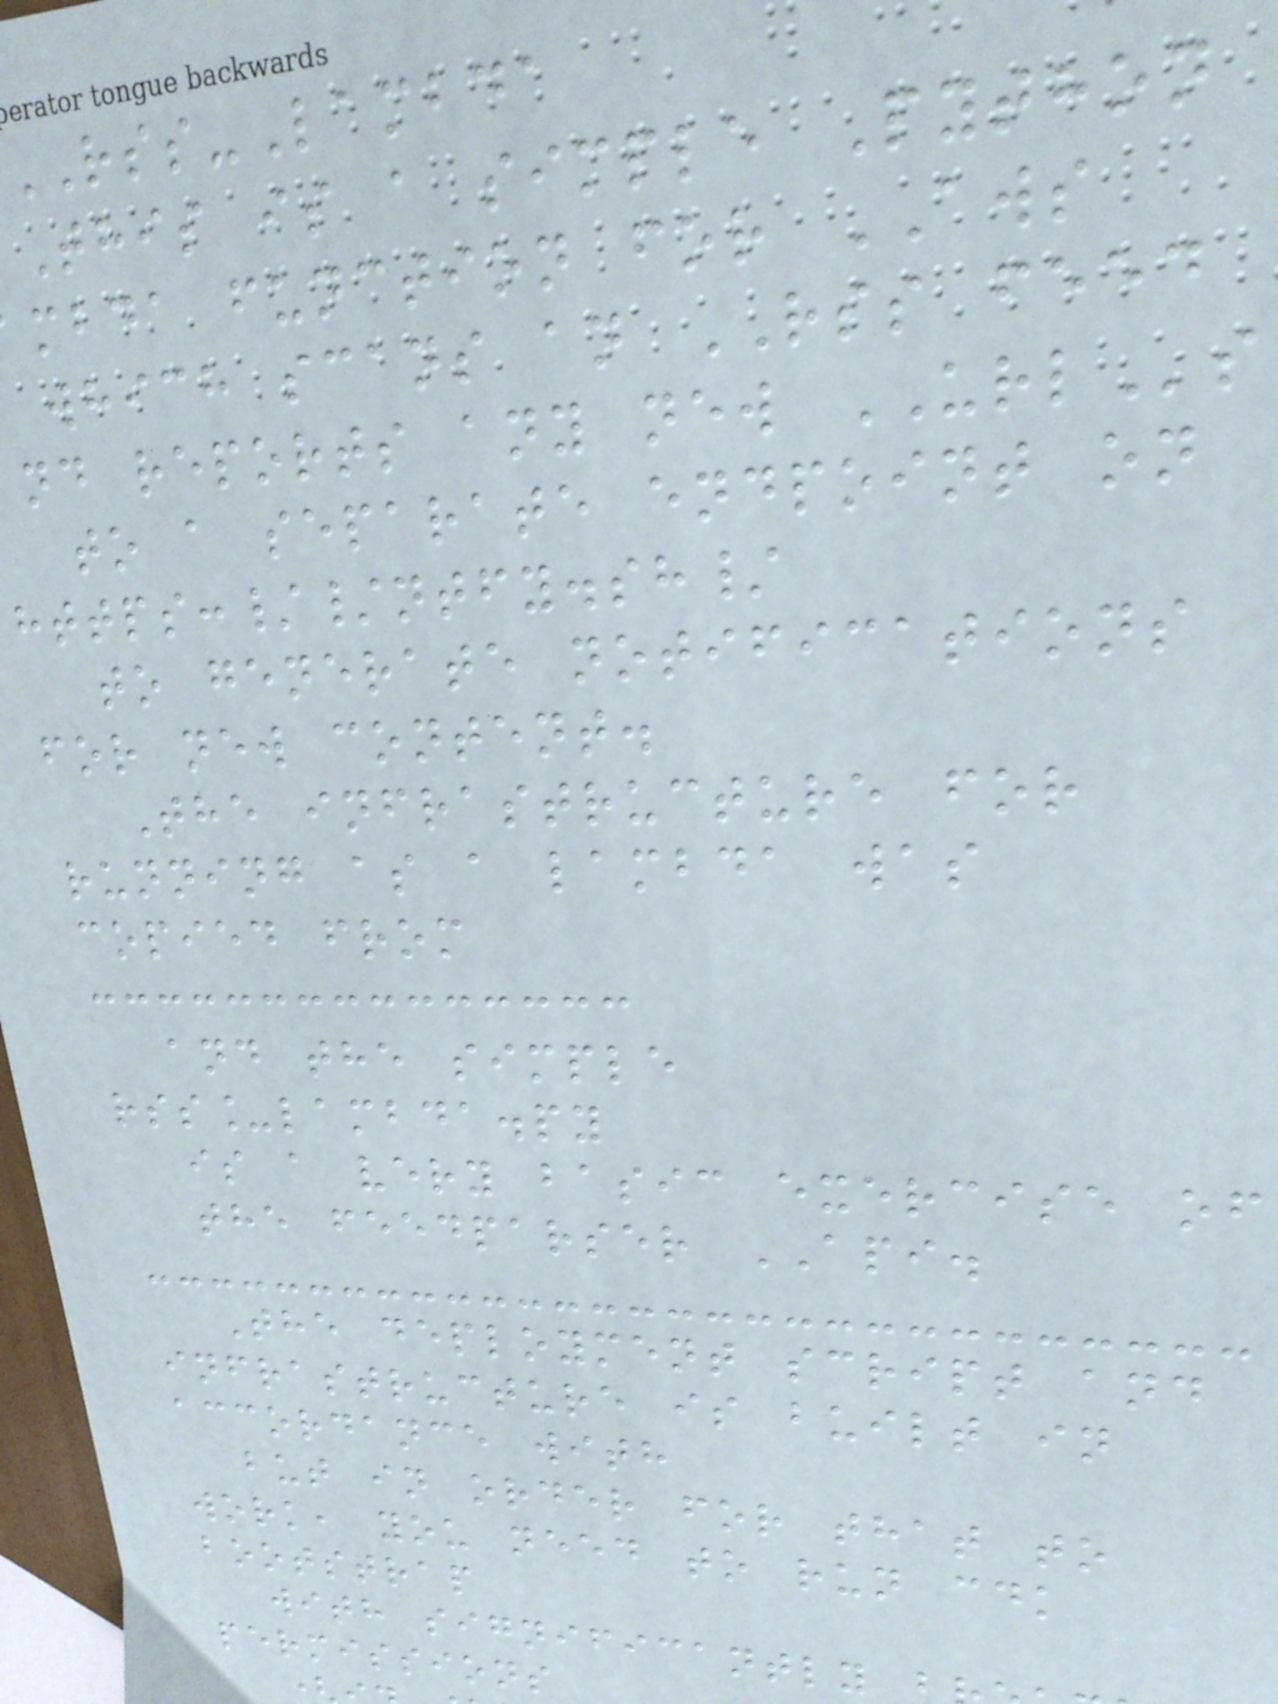RSS-Lambda
This is a simple Python
mbda function for AWS
which scans an RSS feed
nd reports any new URLs
to a separate endpoint on
https://ntfy.sh/
to generate notifications
for new content.
The infrastructure for
running as a lambda was
copied from
and the simple
rss_lambda.py
is a very basic exercise of
the feedparser API.
The deployment script and
infrastructure is built in
accordance with
but in order for that to
work, you need to run cdk
bootstrap
with significantly
permissions
